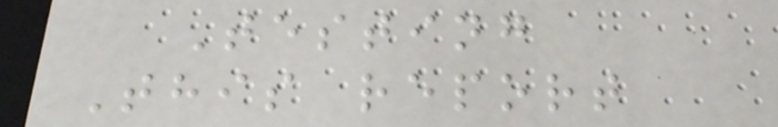Testing
This report
